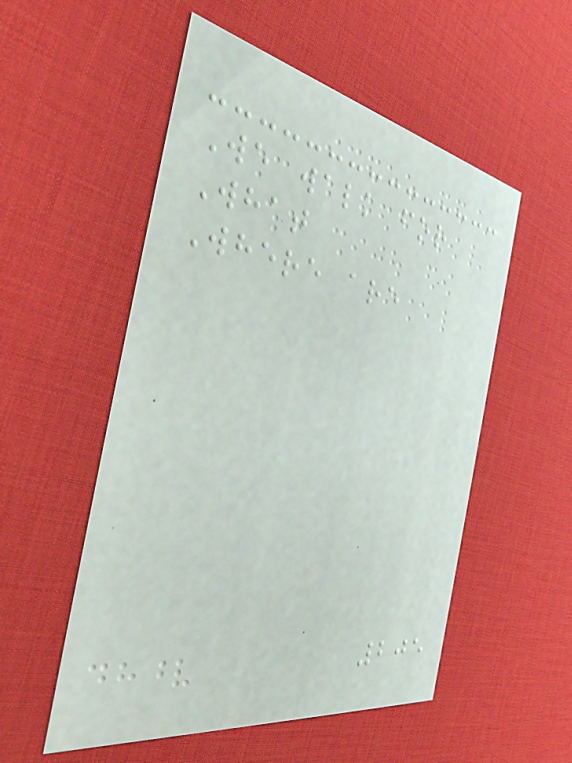We walk for
What
Where are
205
